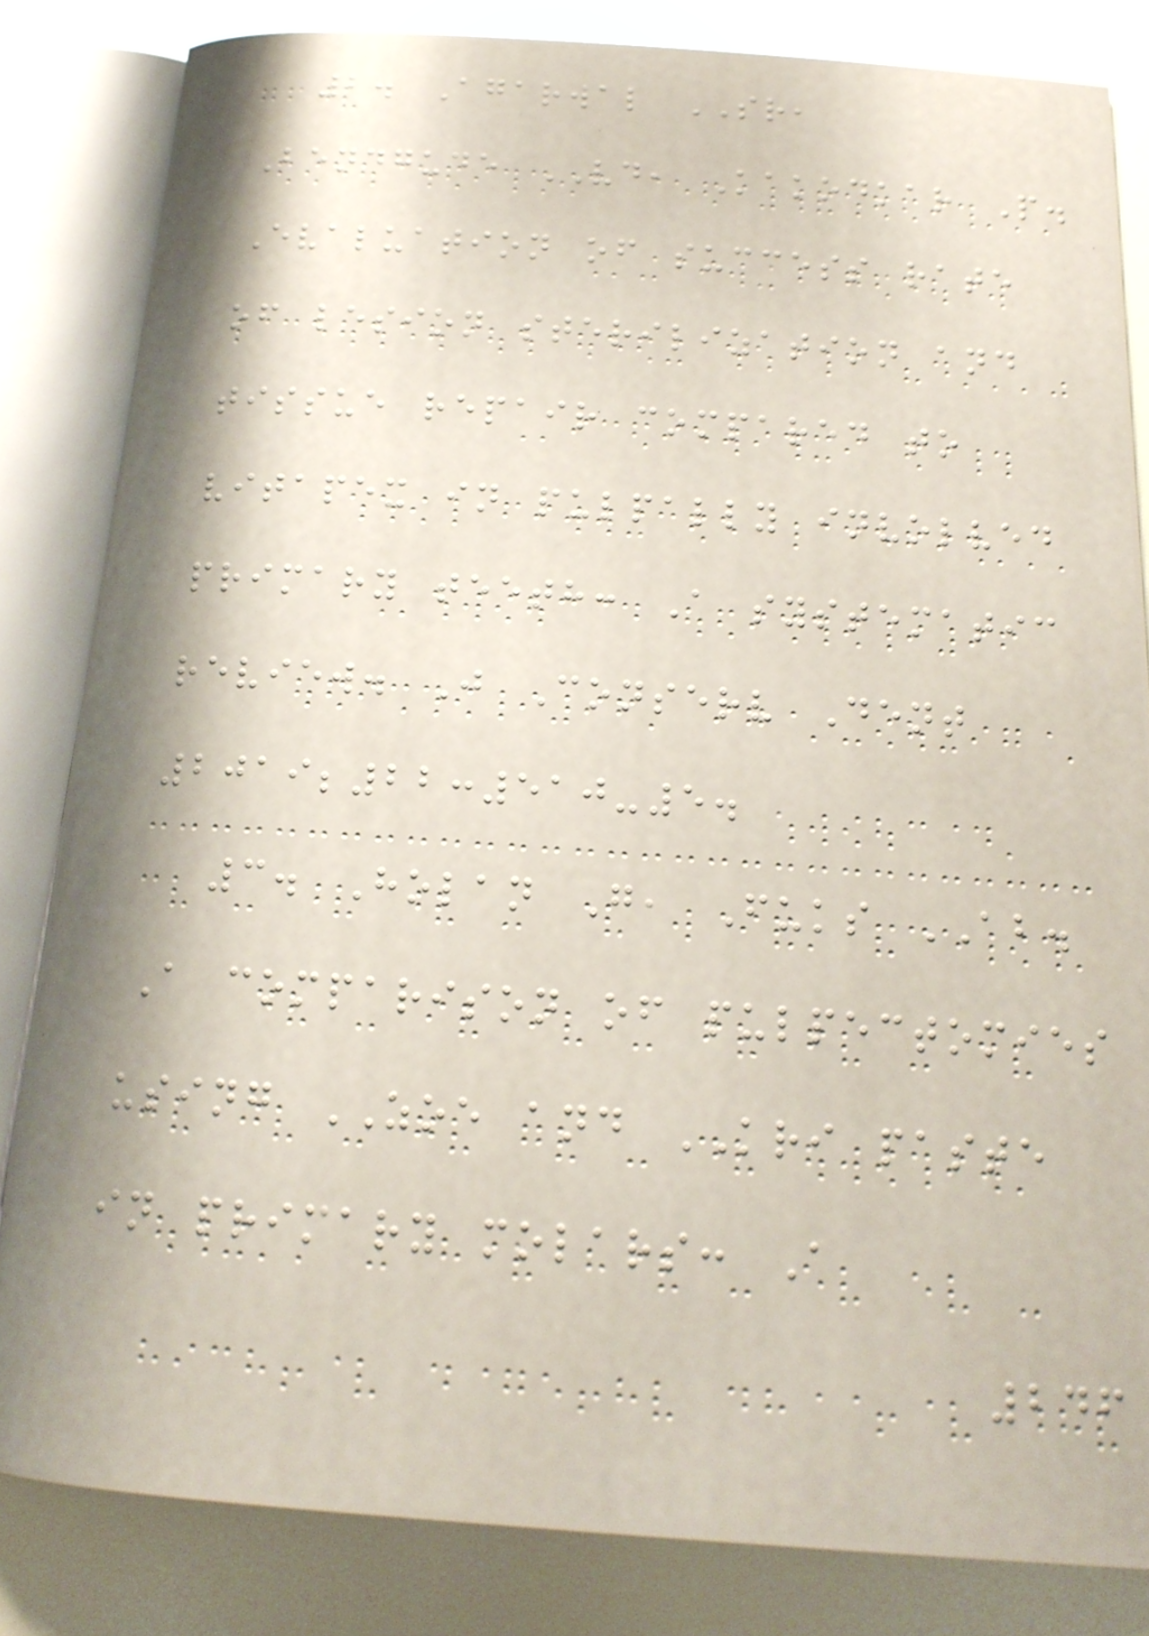2. Agarwal SR,
Bendgude VD, Kakodkar P.
Evaluation of success rate
of lesion sterilization and
tissue repair compared to
vitapex in pulpally involved
primary teeth: A systematic
review. J Conserv Dent
2019;22:510-5.
3. Holan G, Fuks AB.
A comparison of pulpectomies
using ZOE and KRI paste
in primary molars: A
246
